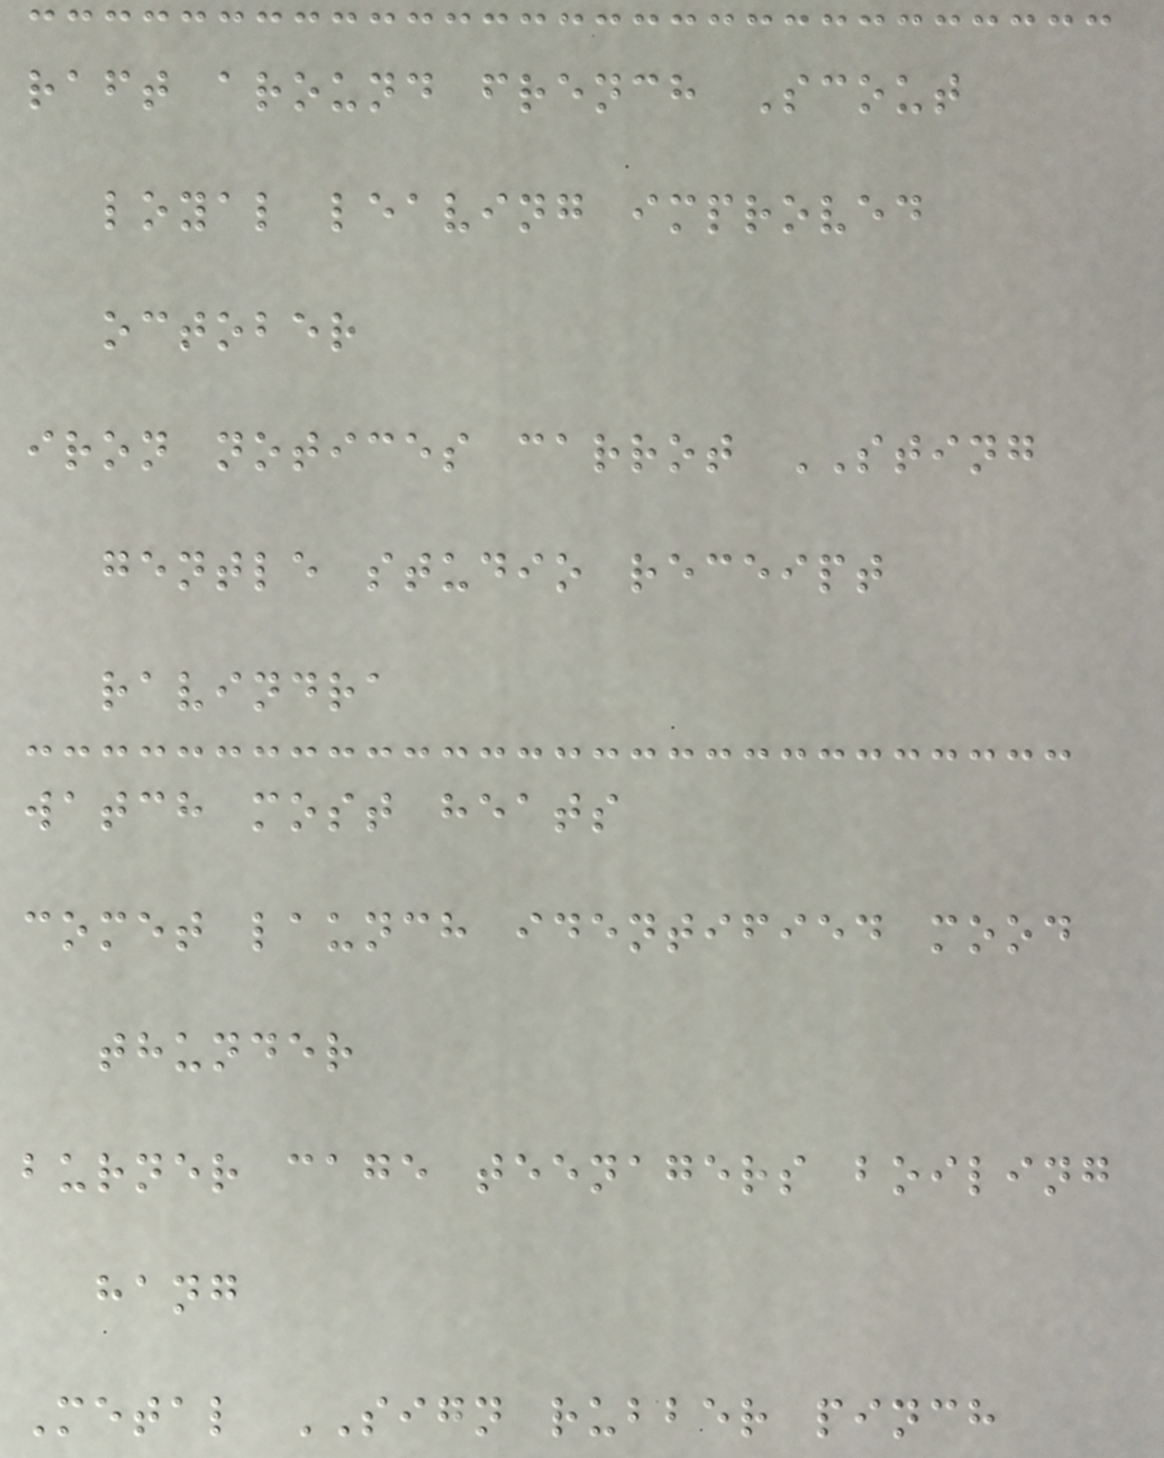raft around french Scout
loyal leaving improved
october
iron notices carrot STING
gentle studio receipt
ravindra
watch most heats
comet launch identified mood
thunder
burner cage teenagers boiling
hang
Metal SIGN rubber pinch
